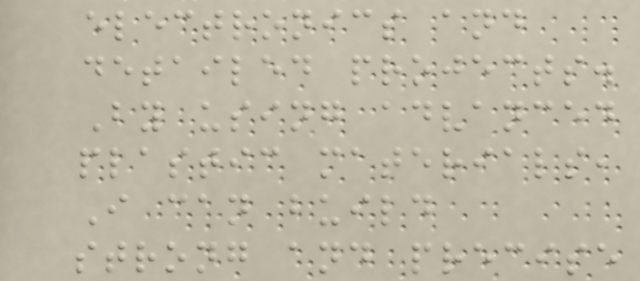electronics and
detailed projects.
By using advanced
plastic materials,
I can build
strong and precise
